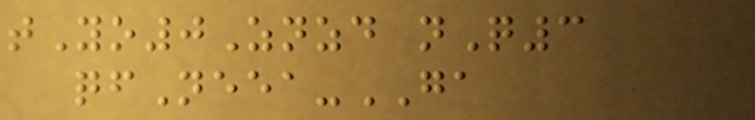tYo0Znzd nQ3
qfNeea-GA
